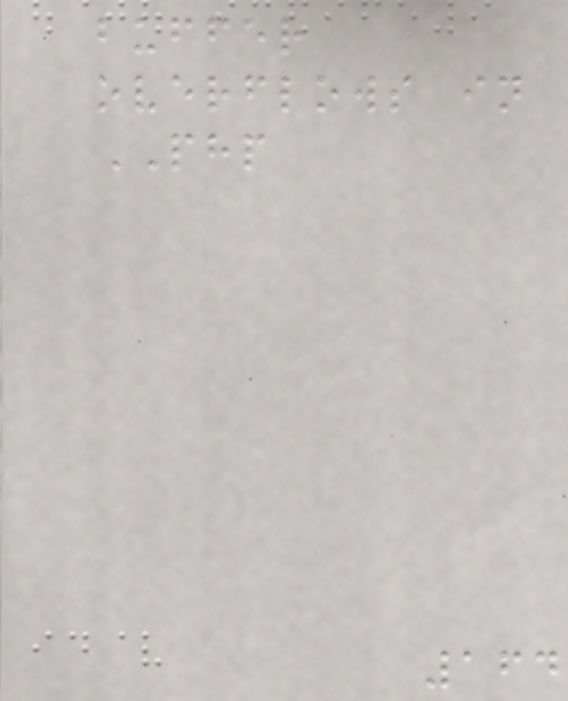buffer
overflows in
PHP
164
